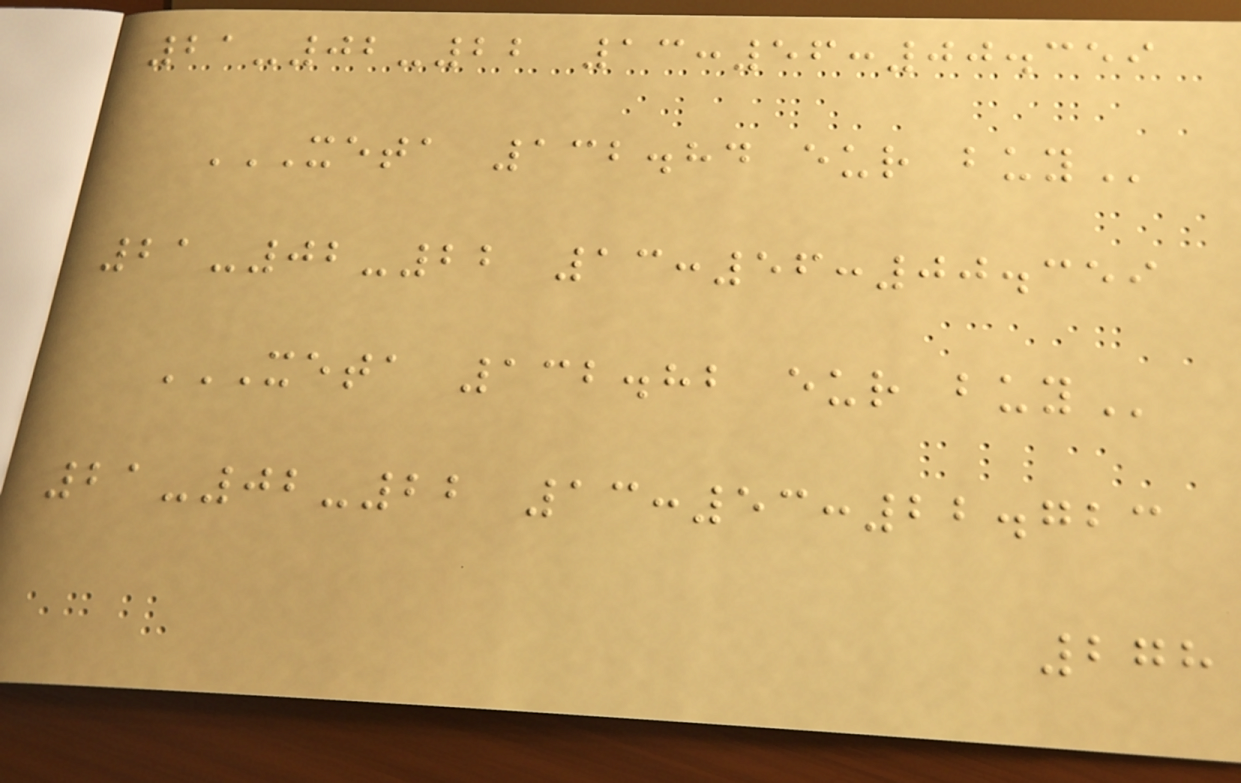21-02-22 13:56:00.359
XETA 132.84 EUR BUY
21-02-22 13:56:00.359
XETA 132.82 EUR BUY
21-02-22 13:53:22.723
278
